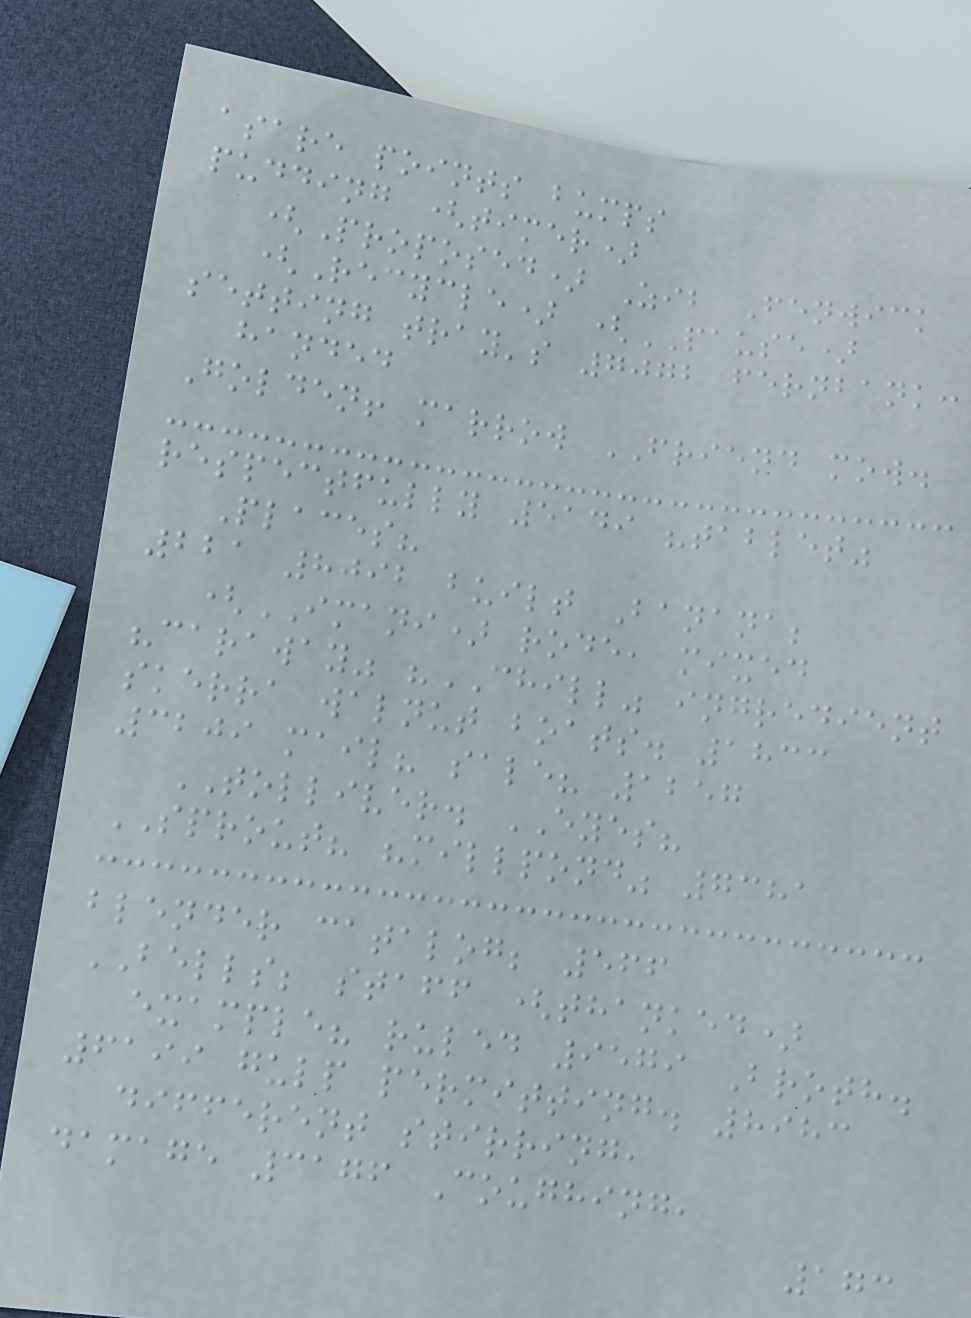asare points bumps
pudding (timer)
(Proposed) Zib Fenwick
(Recycle) (PAUSE)
setting tray's 7072 fernbank:
handed
Golden! marrow FRIEND mow.
respectfully 5149 "tablet"
Places?
221 8092 built Banana;
(IMANI) rode, mixed
"caraway" "CHILL" ingredient
skerra walnut boats. 1833
3209 mail? sale? 1257
TOLLIVER. EYES?
SPROUT? "millpond" 7381
blender catalog; 566
BELLS; staff (thanked)
example? ruled 9579 Broth.
6199 gulp permitting. 8983
different stirring,
damage 3176 Coughing,
173
